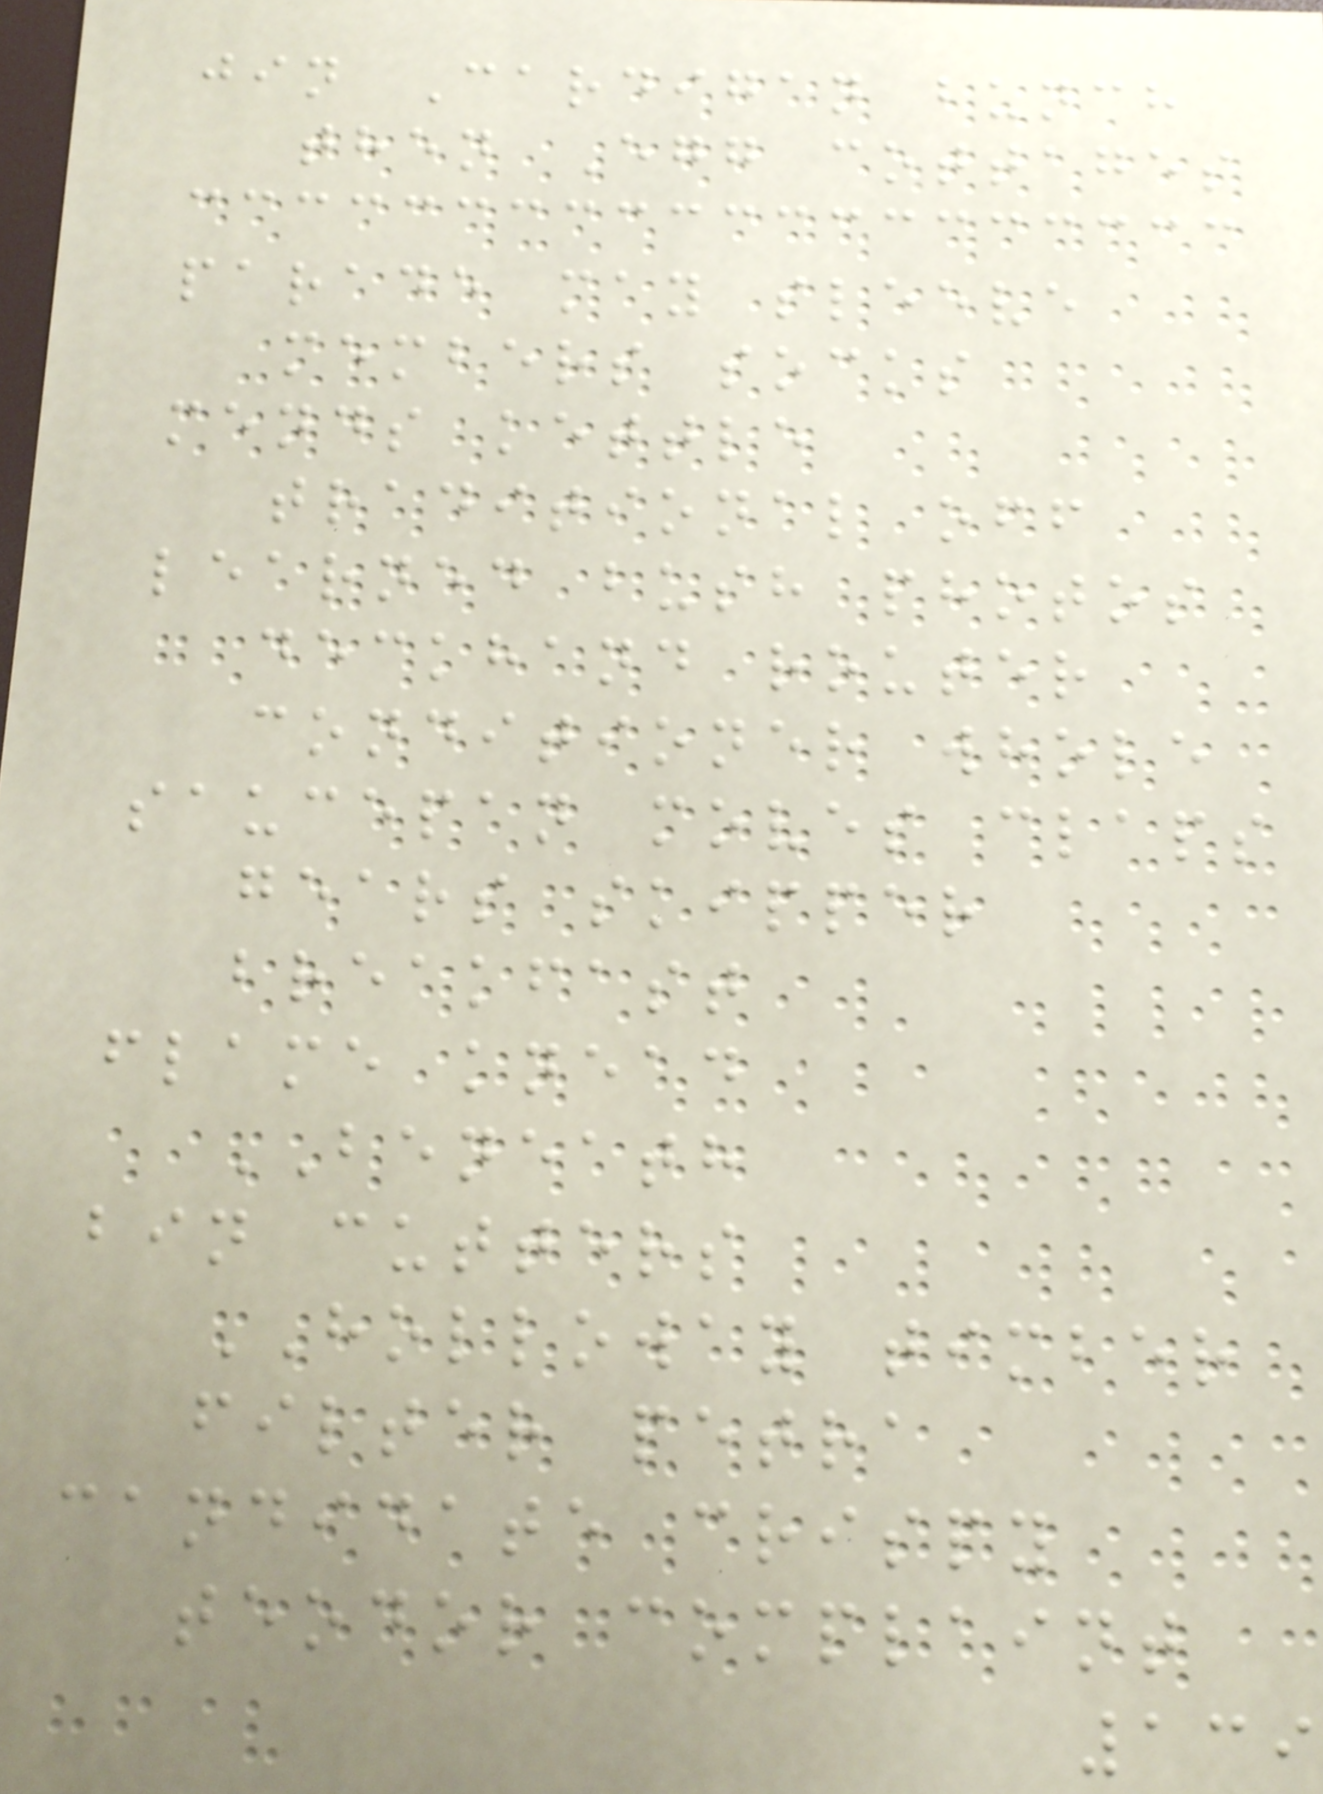jin Cardigan bunch
then Egg cottages
parade may sleeve
members socks
mends kettle
traditional off
learned bush photos
deckhand router
conditioner whole
saucepan moves claps
gears skipper
breakfast
flame knead
BENEATH
bin cutters
HOLLOWAY timber
filter petra
candidate crispy
teodor complaint
139
